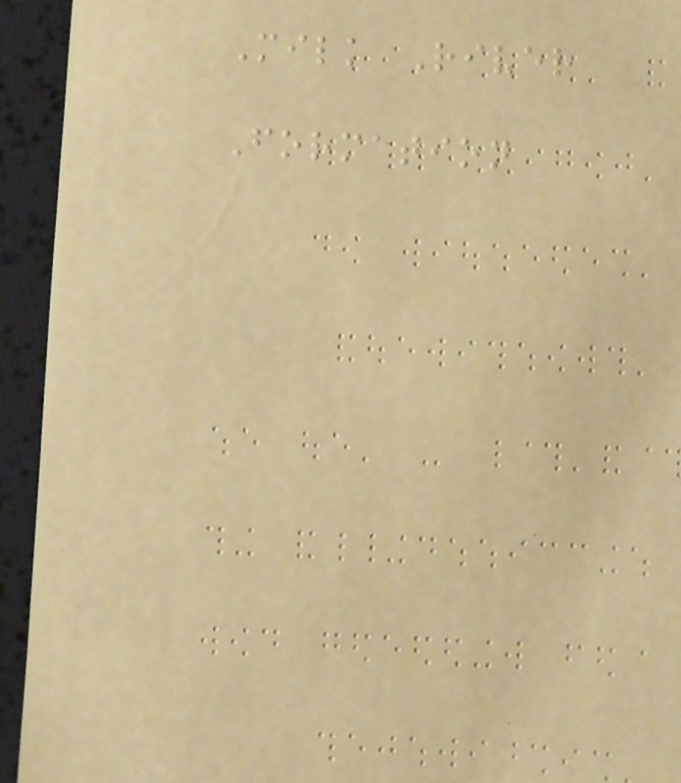Milk River
Formation
